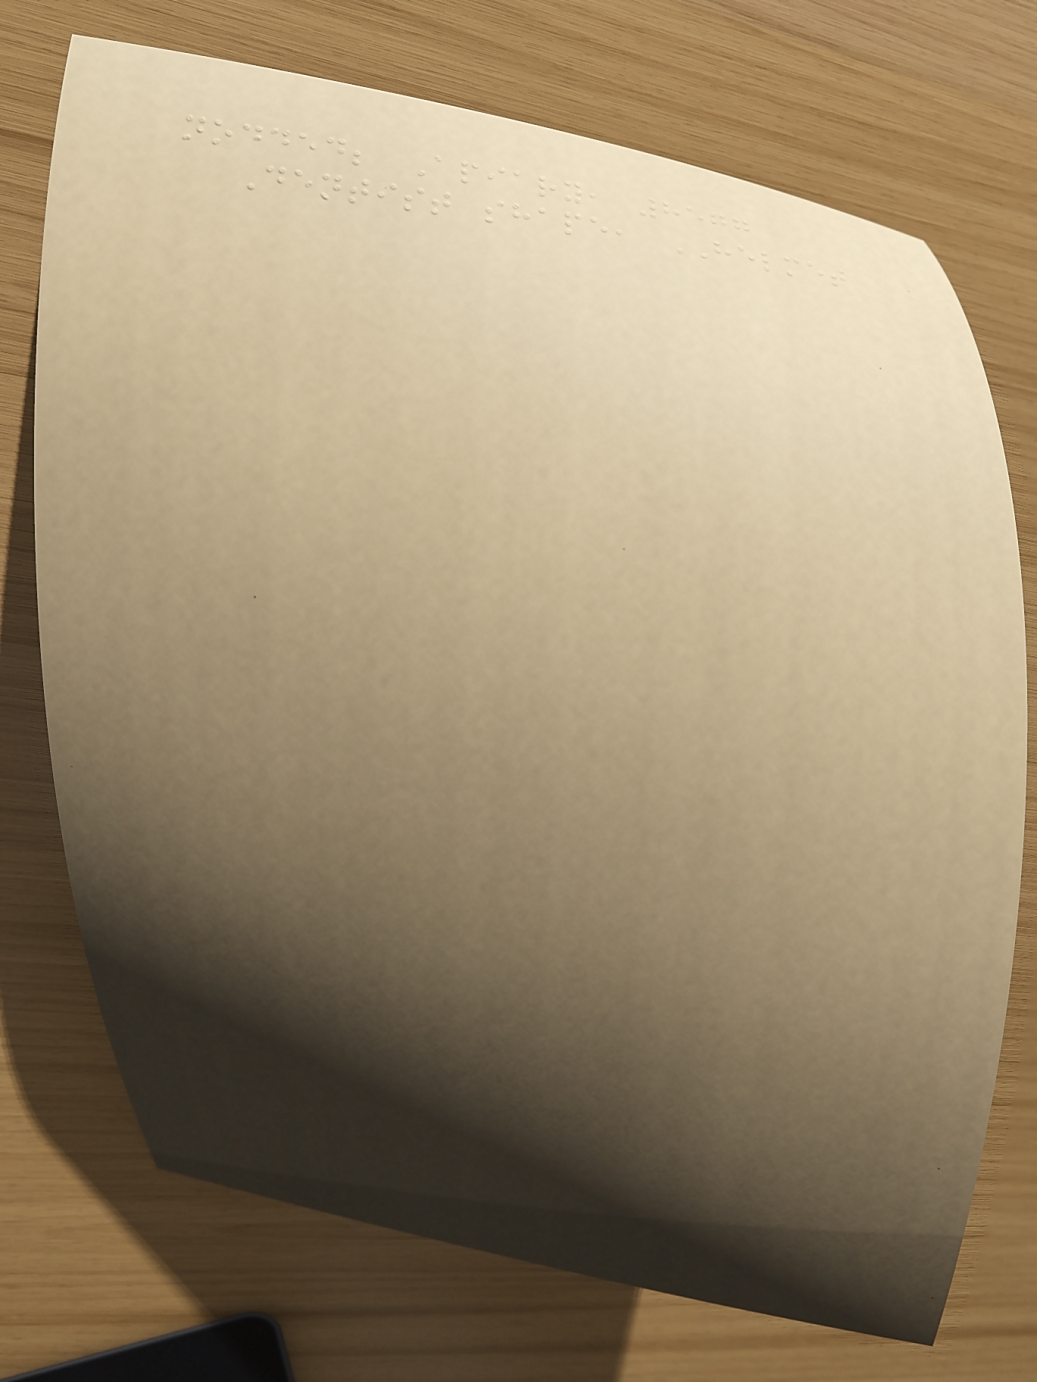nodded; Apiary, 8577
Dentist shape, HELMET
